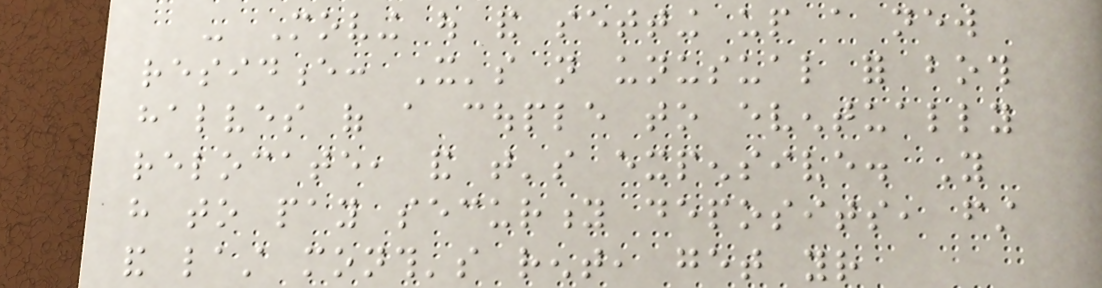- Moving out and setting up a new
residence: It's not unusual for both
halves of a couple to eventually
relocate, and that's expensive. You
have to pay security deposits, first
and last month's rent, get your
